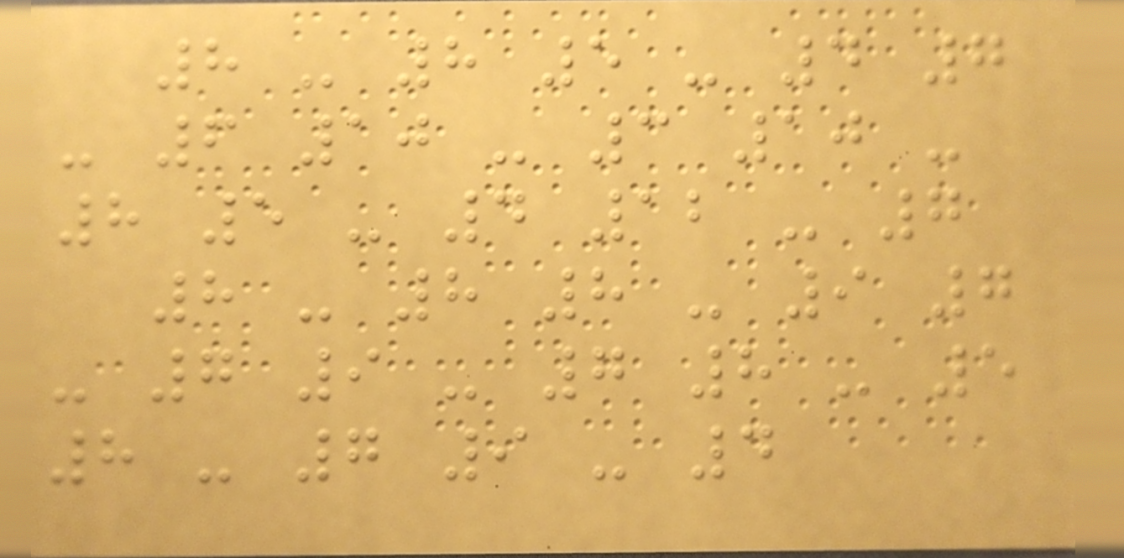8 - 8 5 - 4 7
- 6 10 - 3 10 -
8 5 - 4 12 - 7
8 - 8 8 - 9 7
- 7 9 - 7 8 - 5
8 - 7 9 - 4
